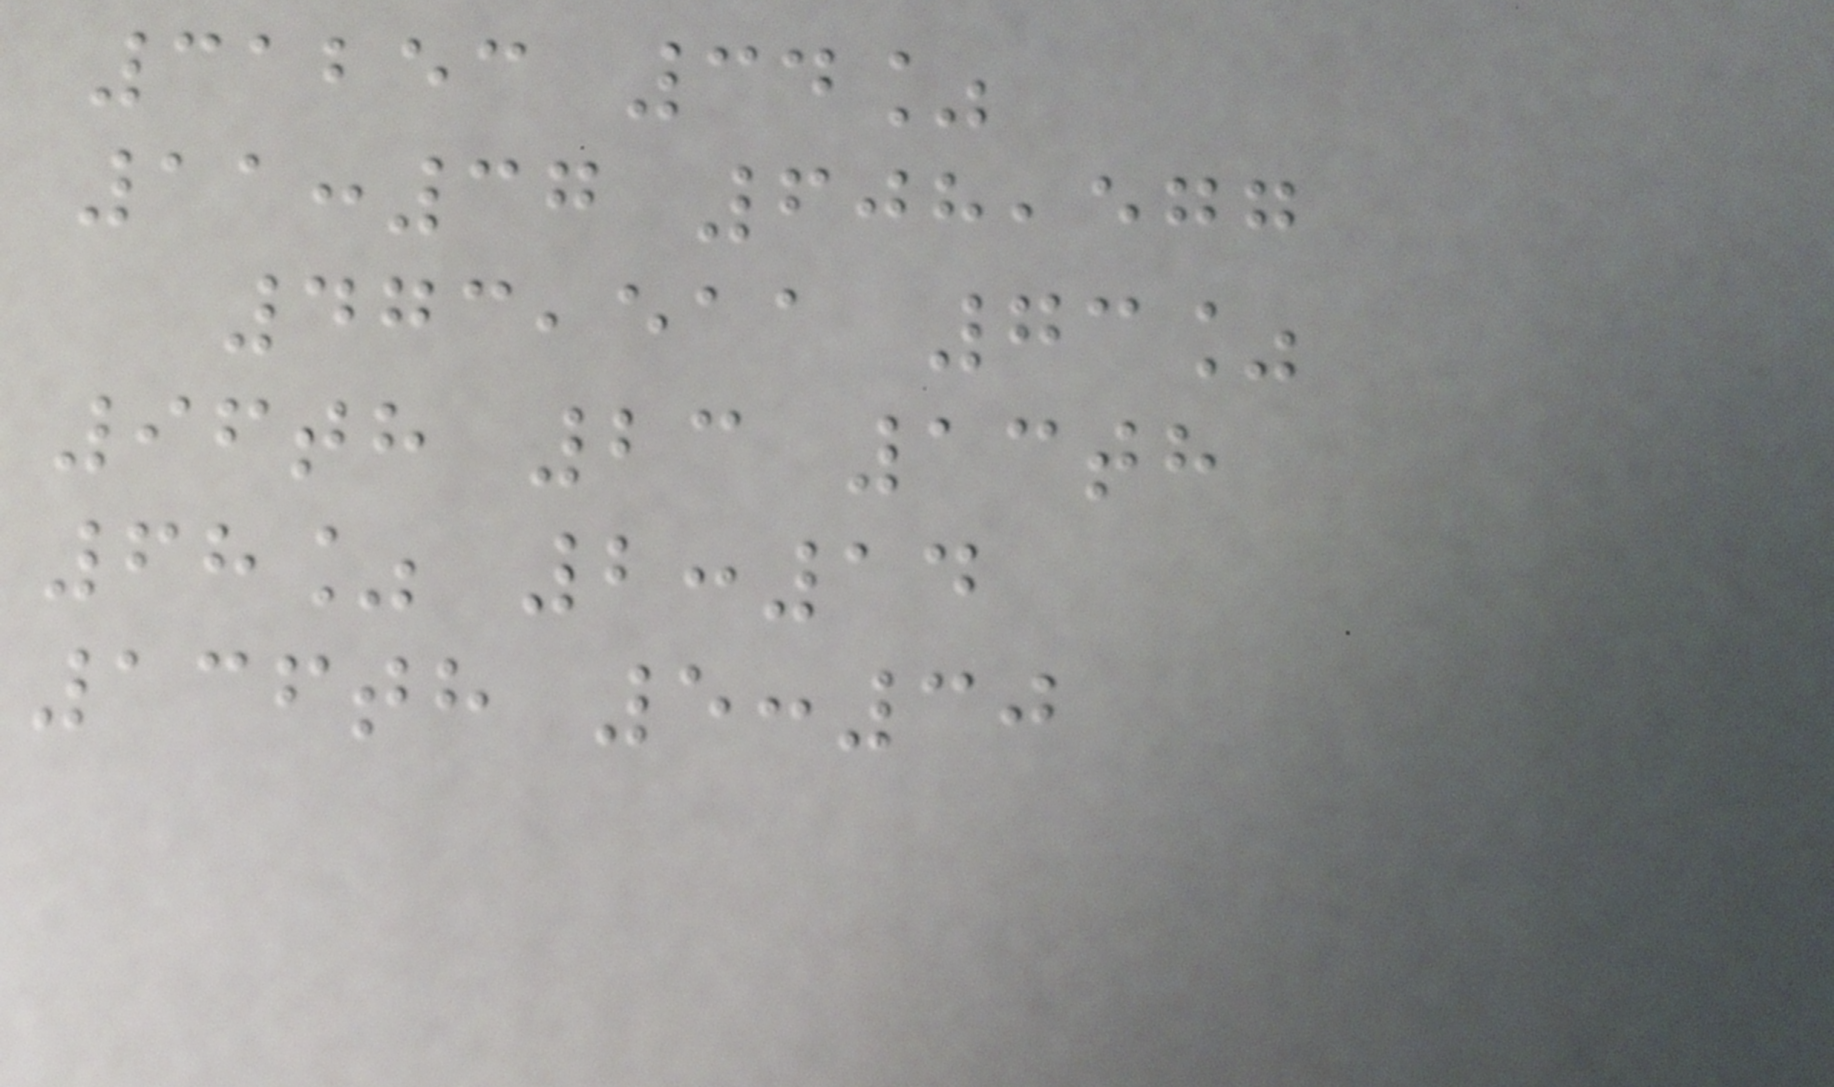31253 34%
11:37 608,577
473,511 73%
96th 23 13th
68% 2:14
136th 5:30
